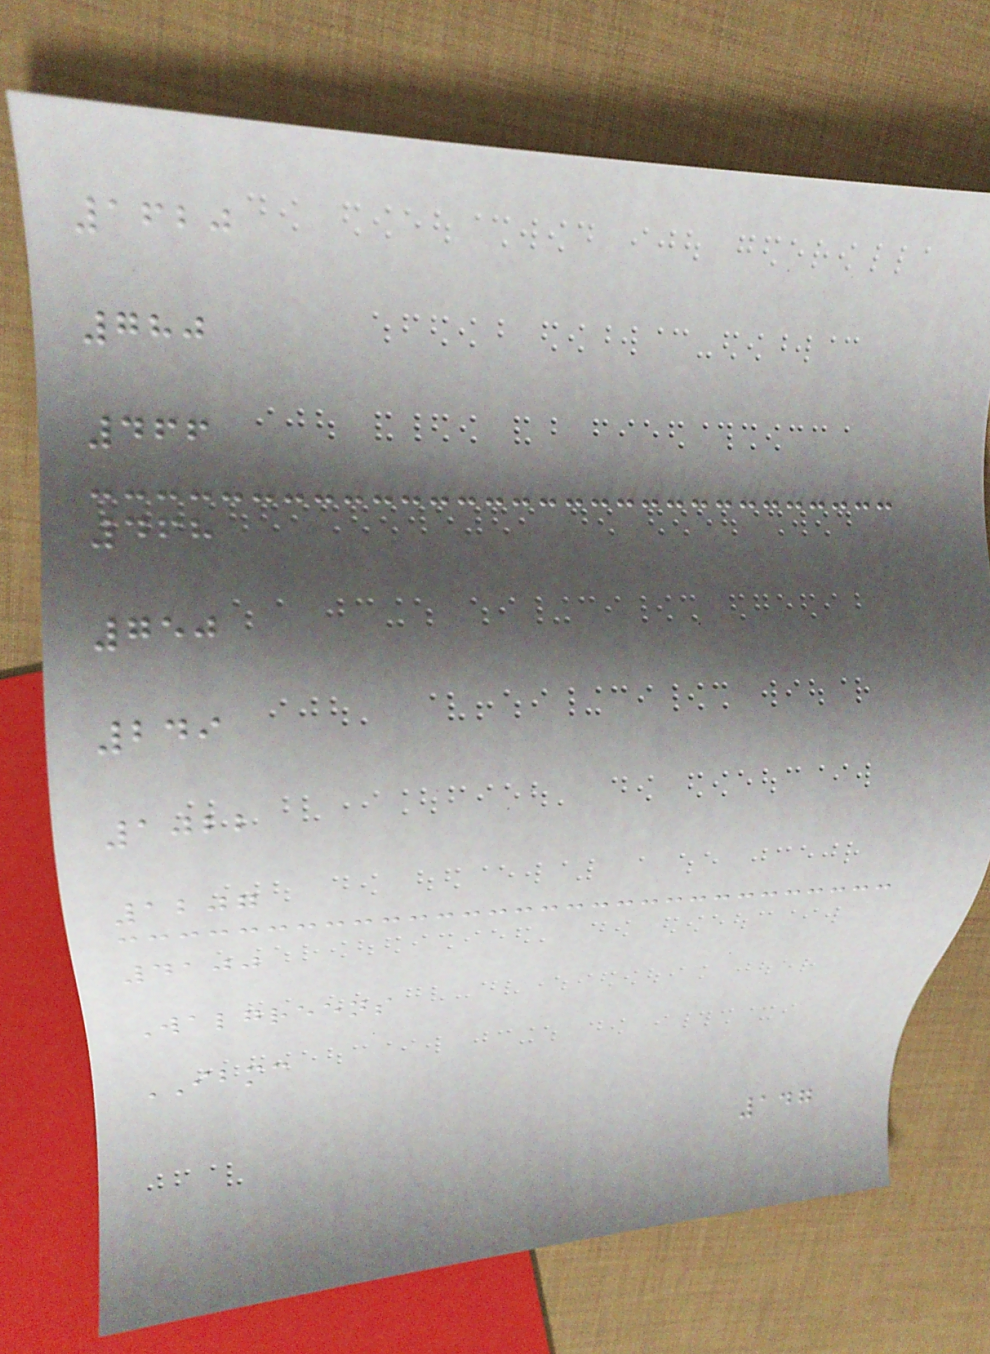1620
780
466
468
750
249
1022
1207
4100
Walgreens
IBMC
147
